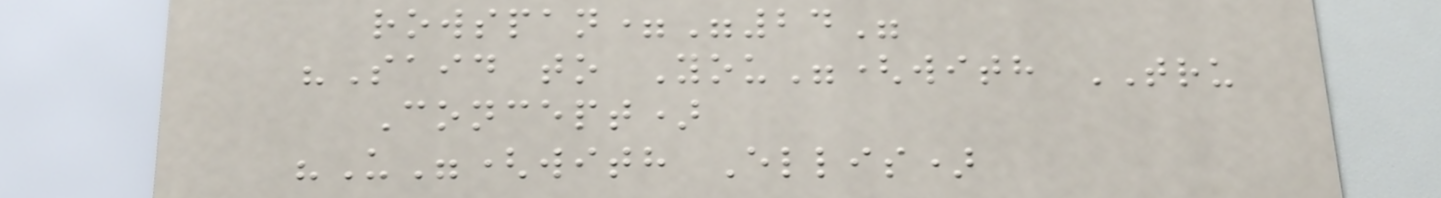rowspan="24"
"Said to You"(with TRU
Concept)
"U"(with Ellis)
